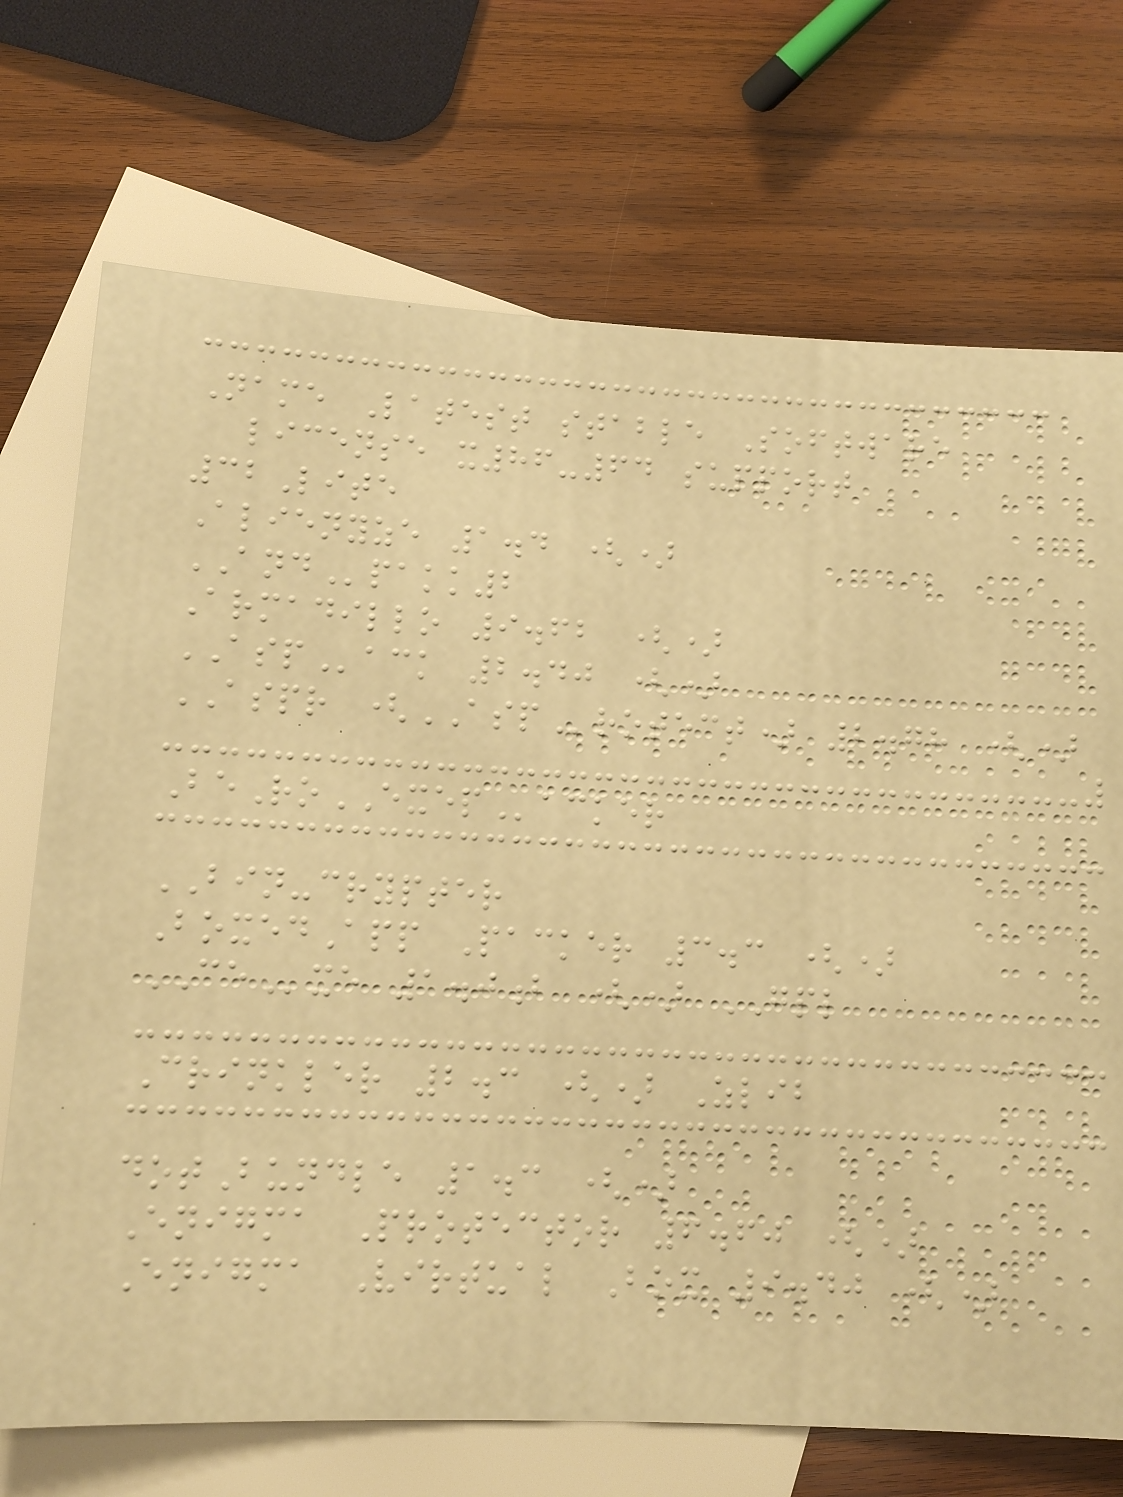Name Latest stable Software
license x86-64 support
32Lite
Alienyze 1.4 ()
ANDpakk2
Armadillo 9.62 ()
ASPack 2.40 ()
ASPR (ASProtect) 2.78 ()
BeRoEXEPacker
BIN-crypter
BoxedApp Packer 3.3 ()
CExe 1.0b () GPL
Crinkler 2.3 () Zlib
dotBundle 1.3 ()
Enigma Protector 6.60 ()
Enigma Virtual Box 9.40 ()
